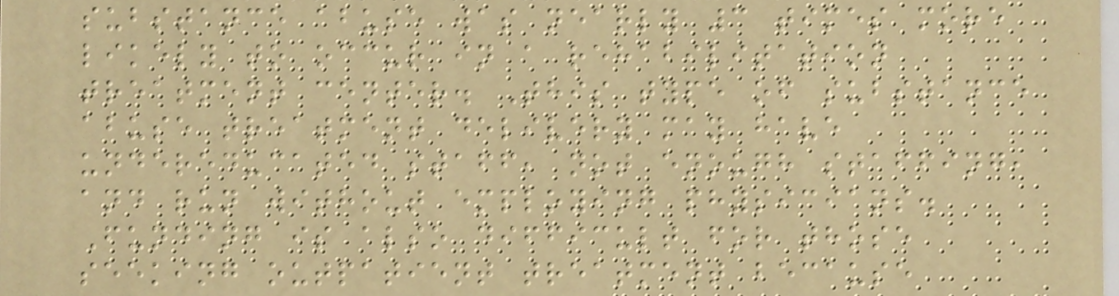substance abuse was nearly 3 times more
likely to occur in a rehabilitation
treatment center. This type of substance
abuse treatment delivery may have
undereducated staff, not enough staffing,
and run without employing physicians.
Funding is also difficult for those
seeking outpatient treatment because
